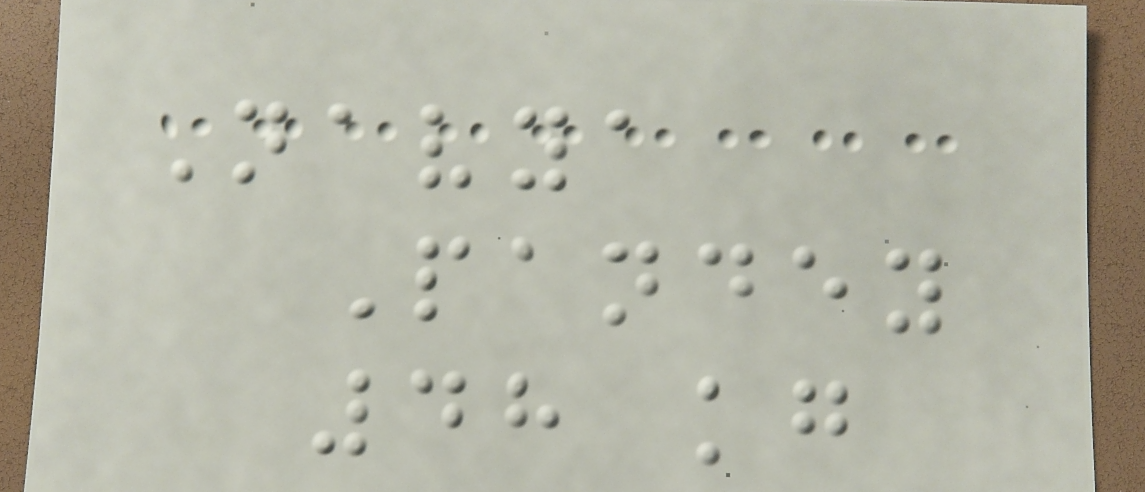Navya
Pandey
48 kg
